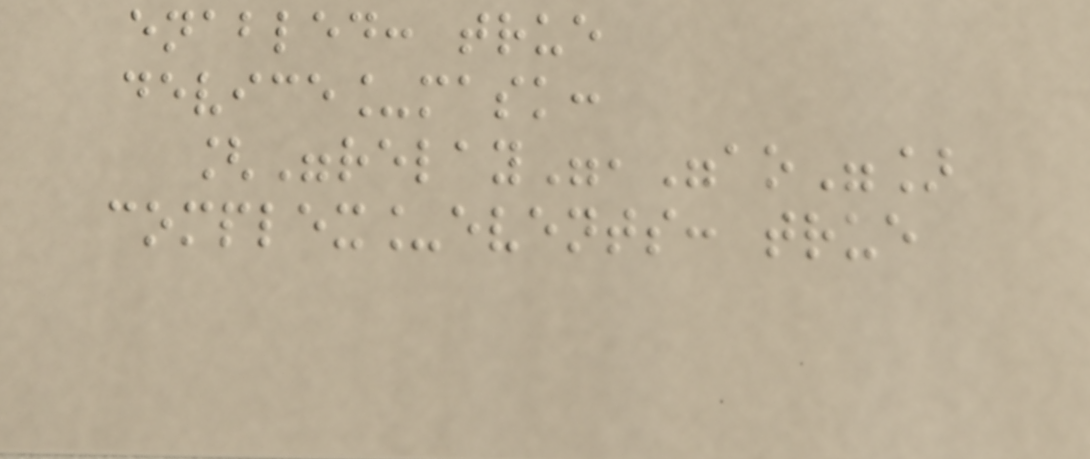enabled: true
device_mask:
["relay","ao"]
complex_events: true
